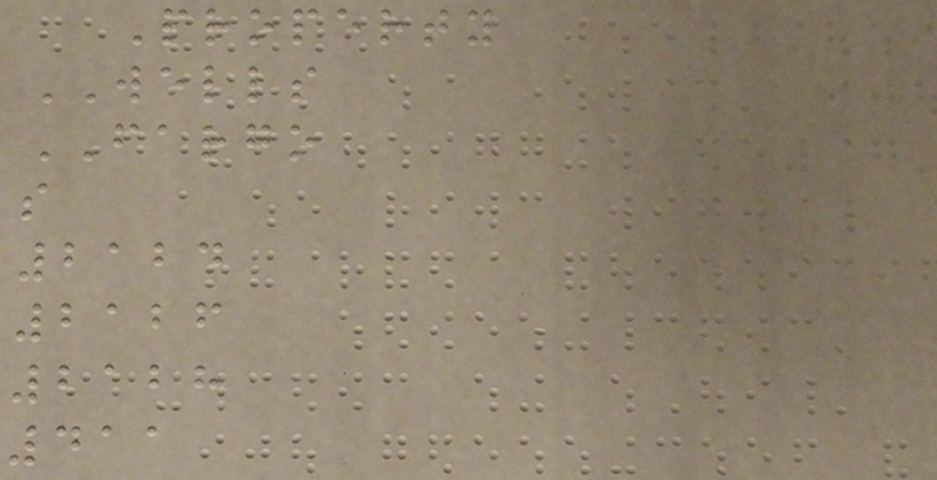Property
WELLS
FARGO
s
2124
2126
2128
411
